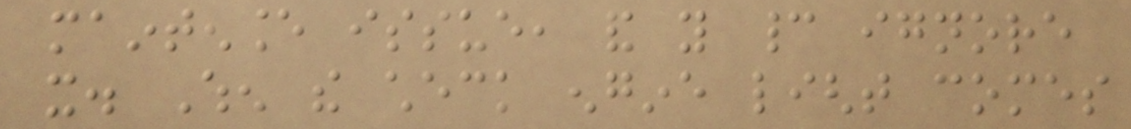maintenance issue, and you cannot ignore
it. When the check engine light comes
